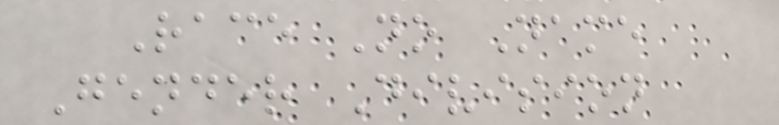Race No Name
Gender Division
